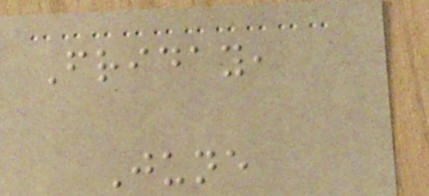Friday,
June
